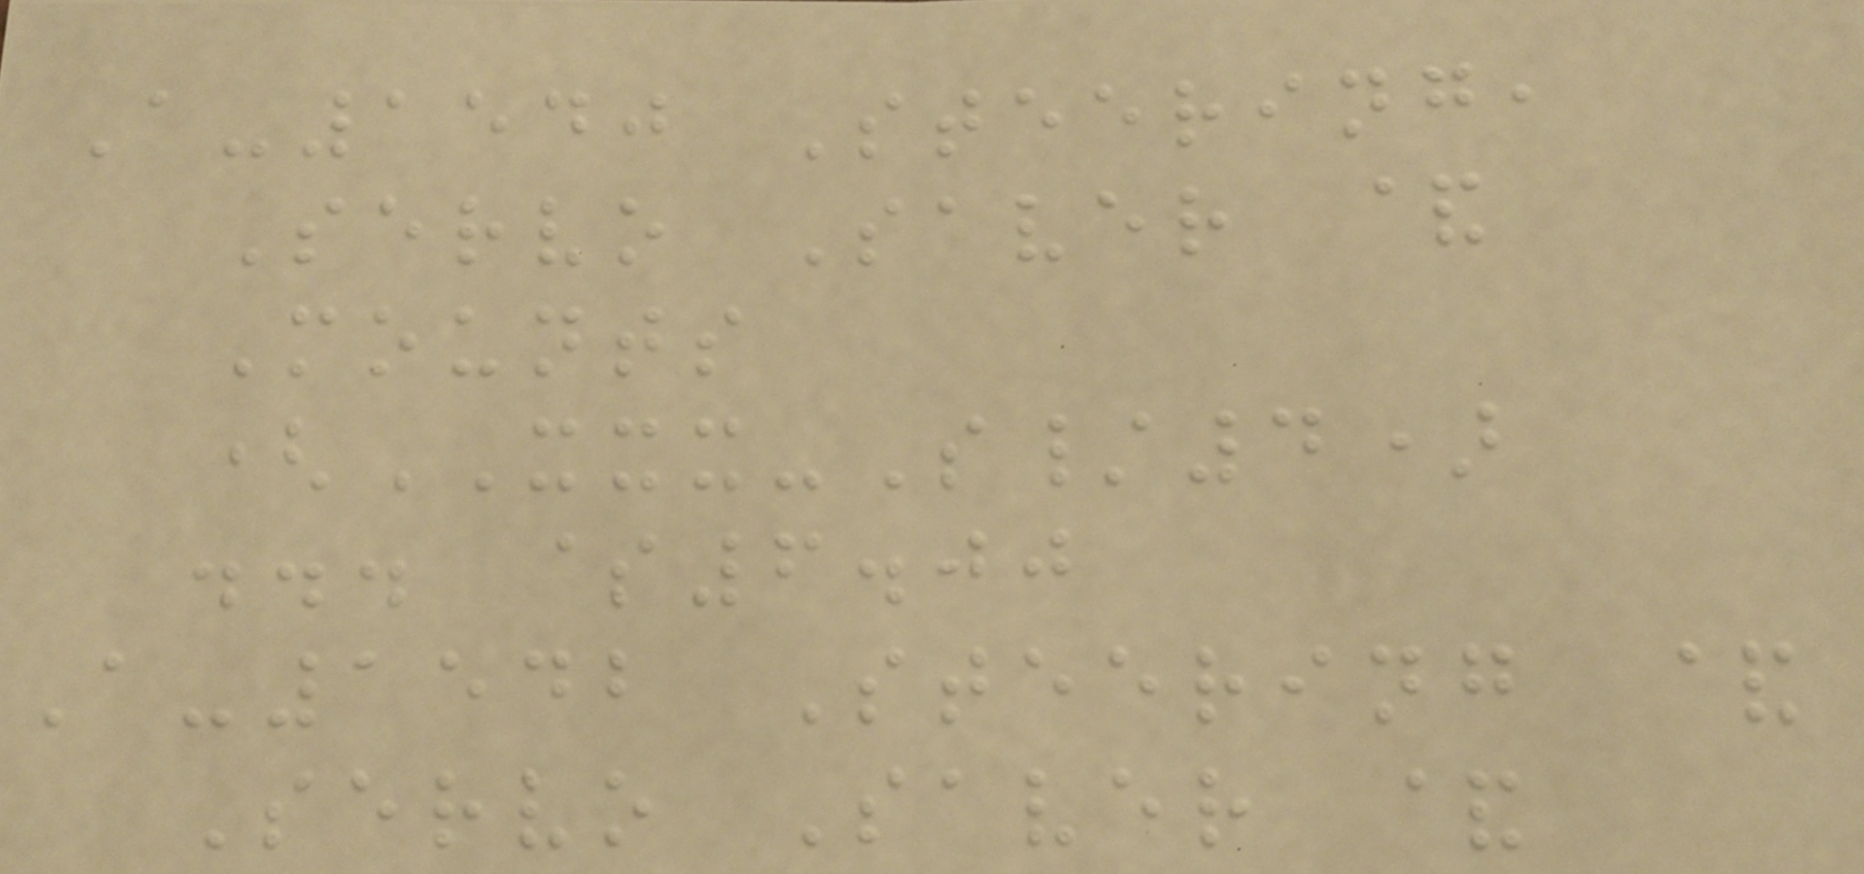A-1540 Steering,
Servo Saver &
Mounts
(XXX-S/4)
... $6.00
A-1542 Steering &
Servo Saver &
